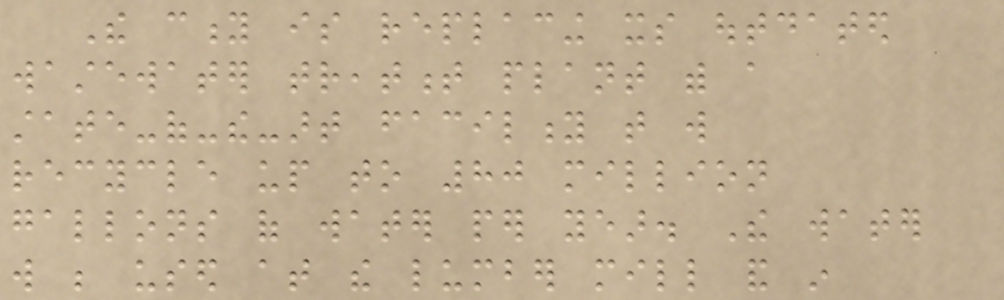The city is replacing its outdated
wastewater treatment plant with a
state-of-the-art facility that will
recycle up to 80 million
gallons of water per year. The water
will be used at the lumber mill and in
